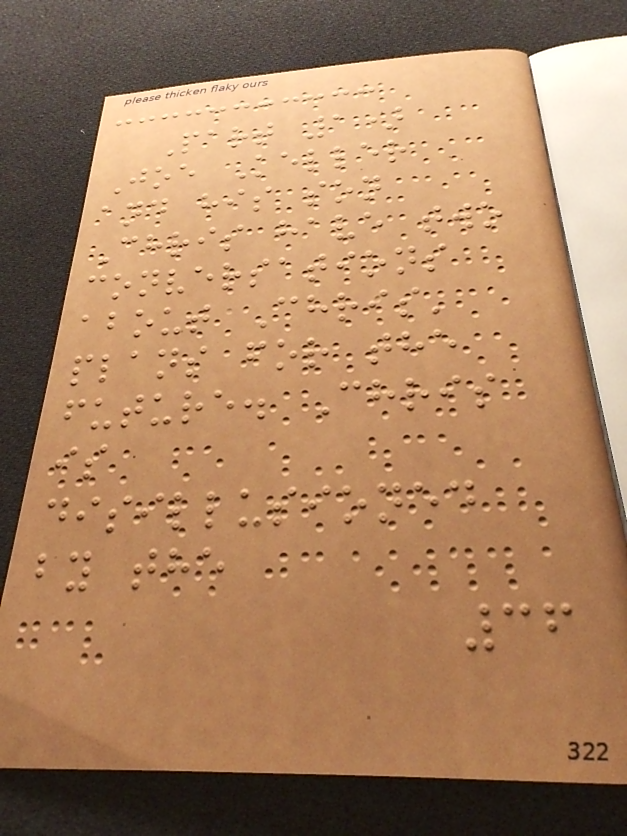Part 1)
Joe Keller
and his son
Chris have two
conversations
about Chris'
plans for the
future. Chris
is
disillusioned
by the
36
